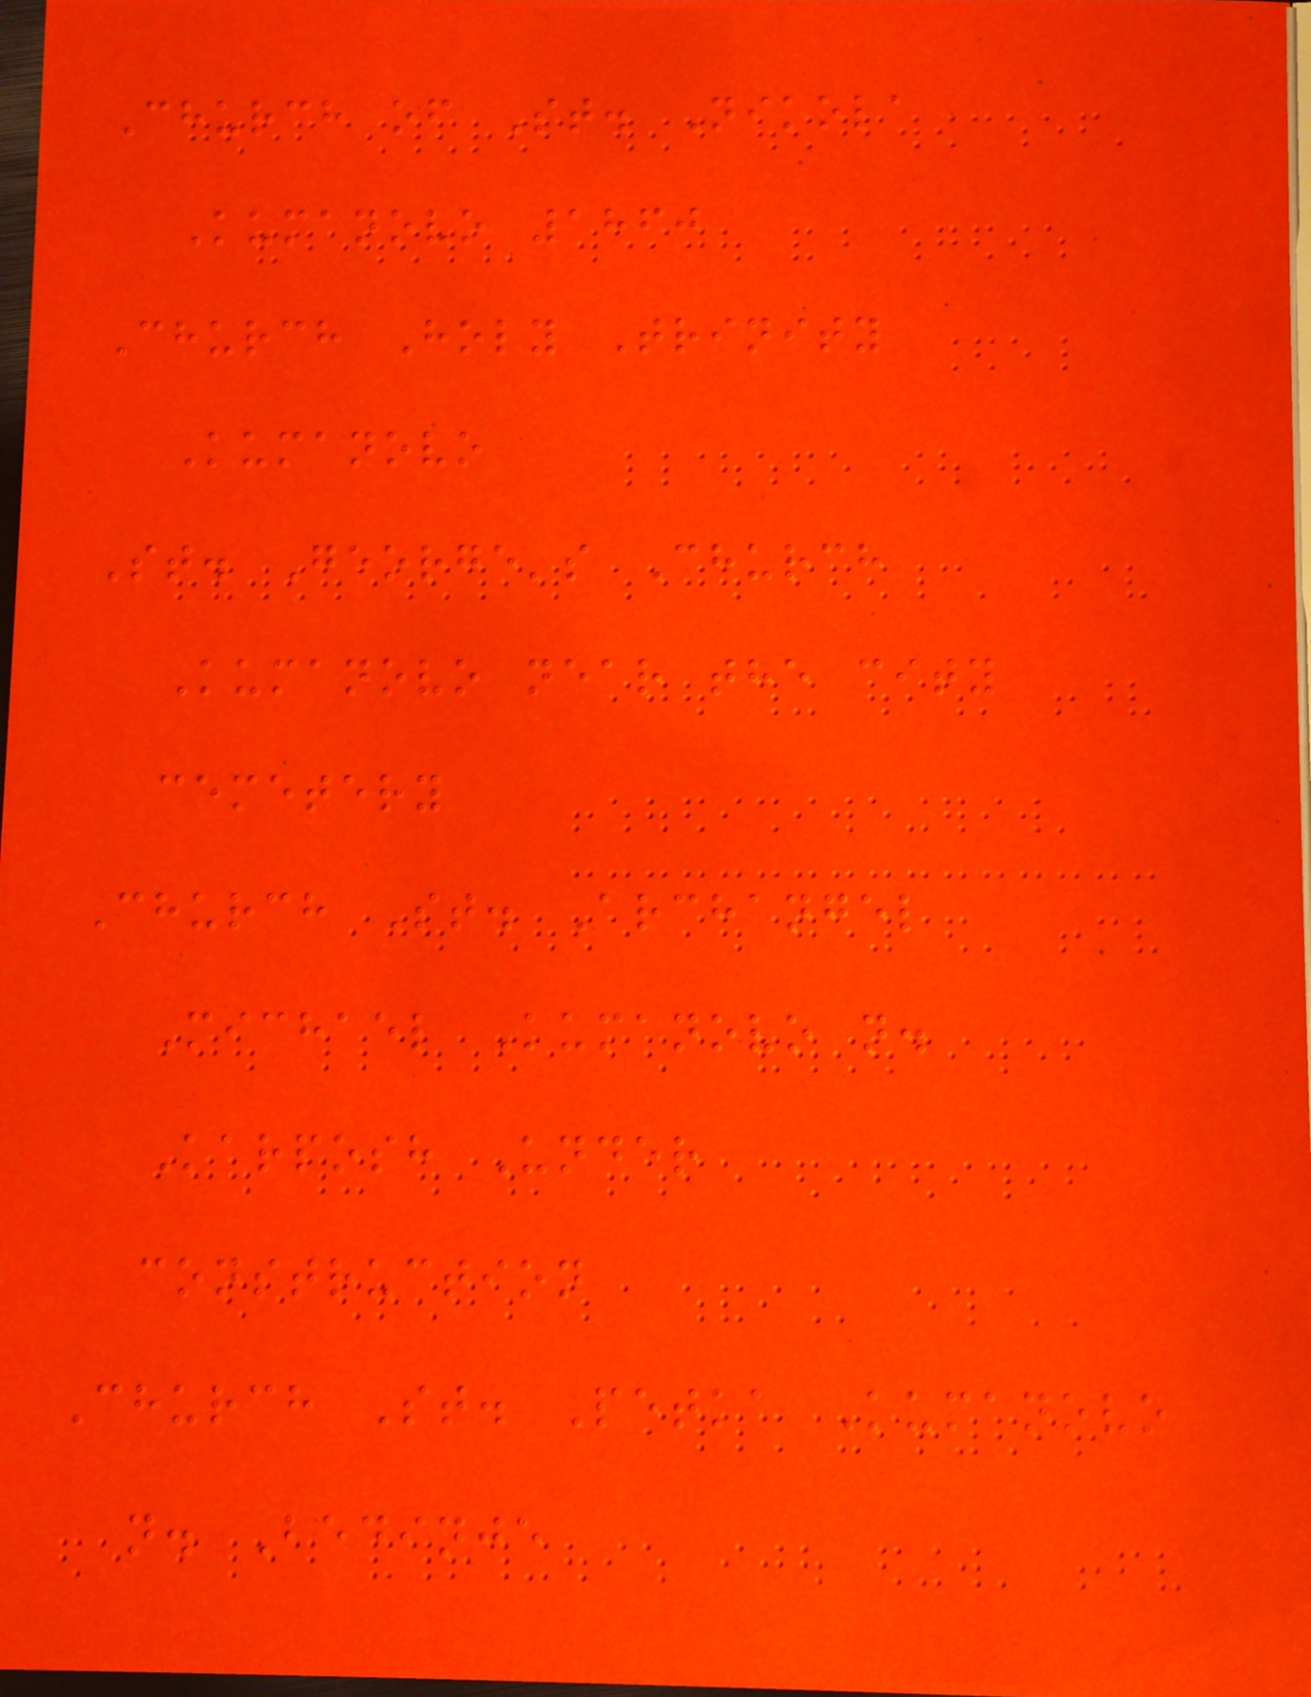Church of St. Nikola
Kumanovo 1860
Church Holy Trinity
Kumanovo
St. George's Church
Kumanovo near the city
cemetery
Church St. Archangel
Michael Kumanovo n.
Karposh Under
construction
Church St. Petka Kumanovo
n. Bedinje
